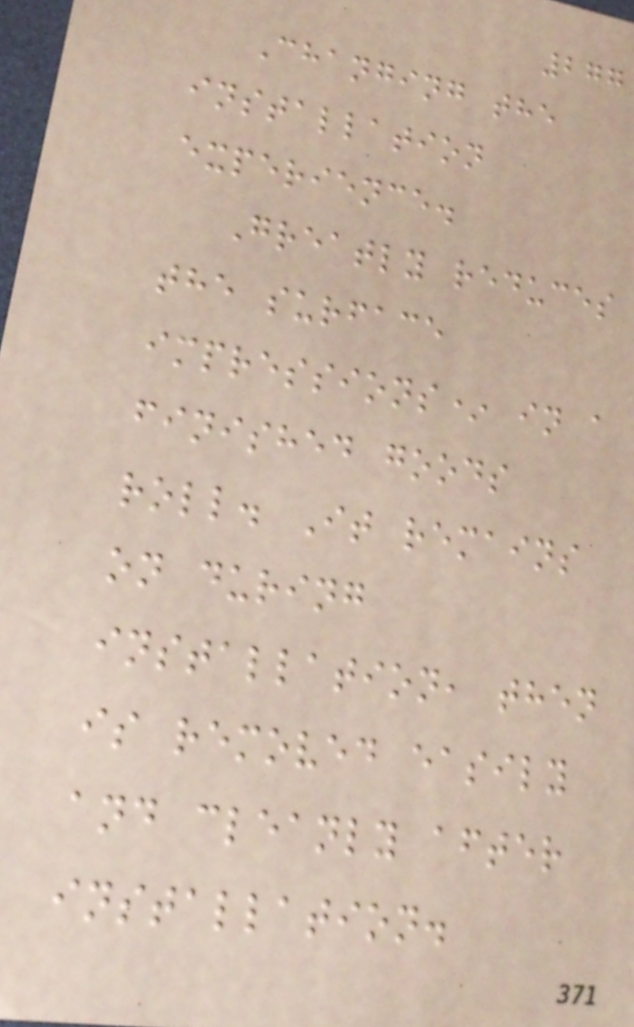277
Changing the
installation
experience.
Greatly reduces
the surface
impressions* in a
finished goods
roll. It remains
on during
installation, then
is removed easily
and cleanly after
installation.
